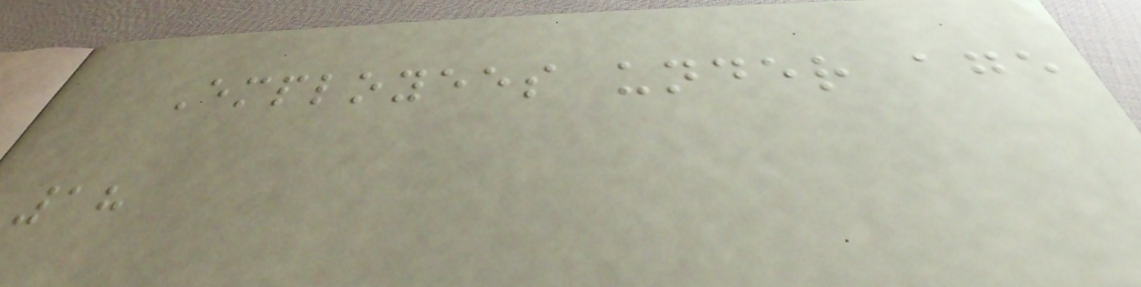Employees under age
18
